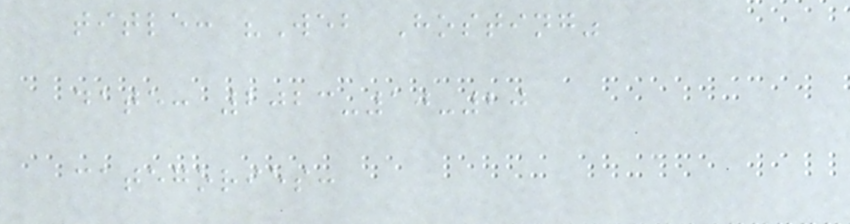title: "Web Hosting"
date: 2023-10-20
categories:
